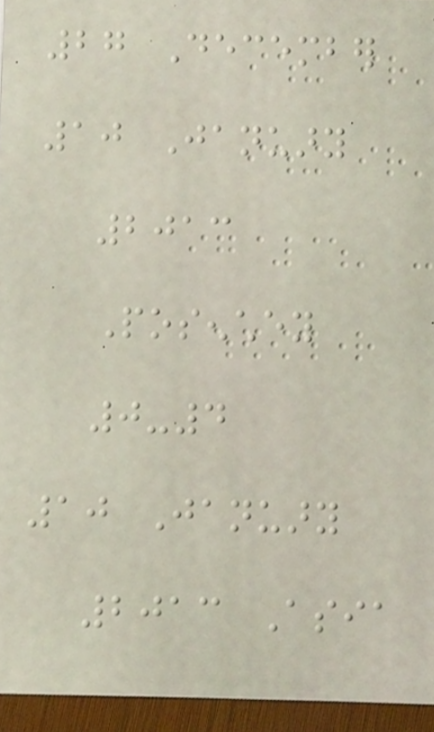27 December
10 January
2013
Posenchey
0-4
10 January
2013 Asia
